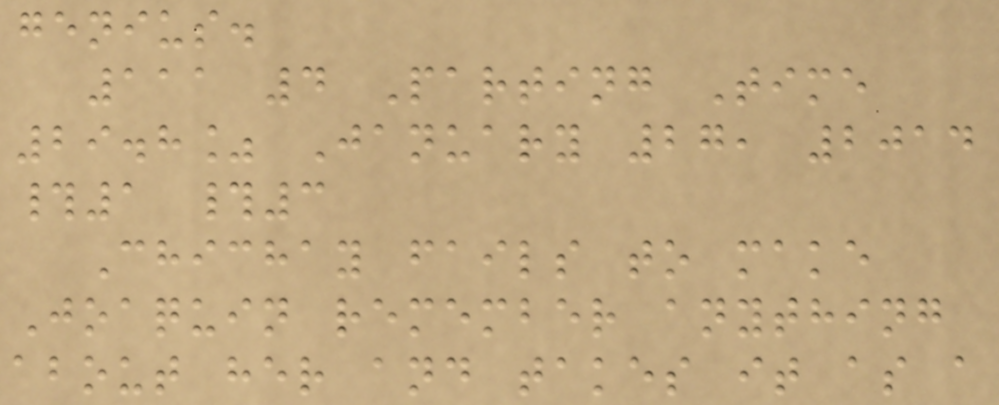genius.
111 4 Parting Time
29.8% January 27, 2014
#1 #3
Chichay fails to make
Joaquin remember anything
about her and takes it as a
